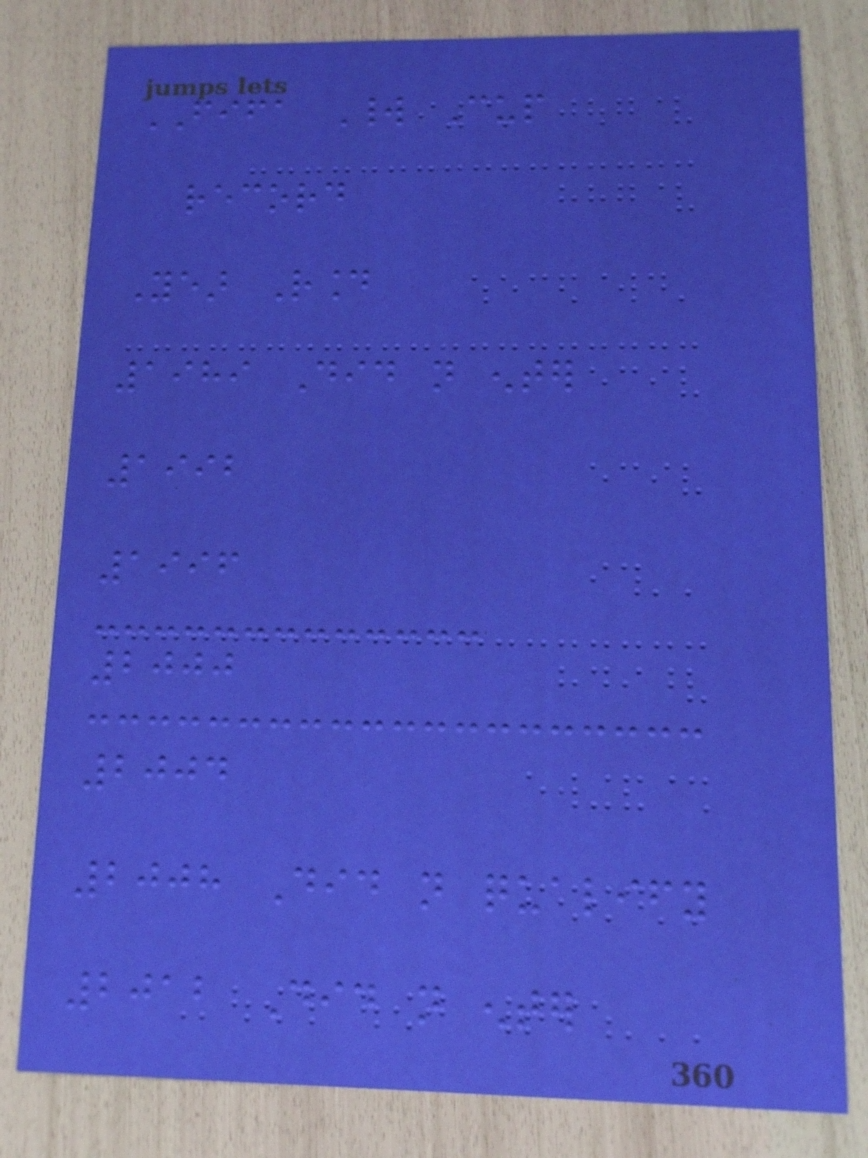FIFA World Cup
record
Year Round
1989 Did not enter
1992
1996
2000
2004
2008 Did not qualify
2012 Did not enter
